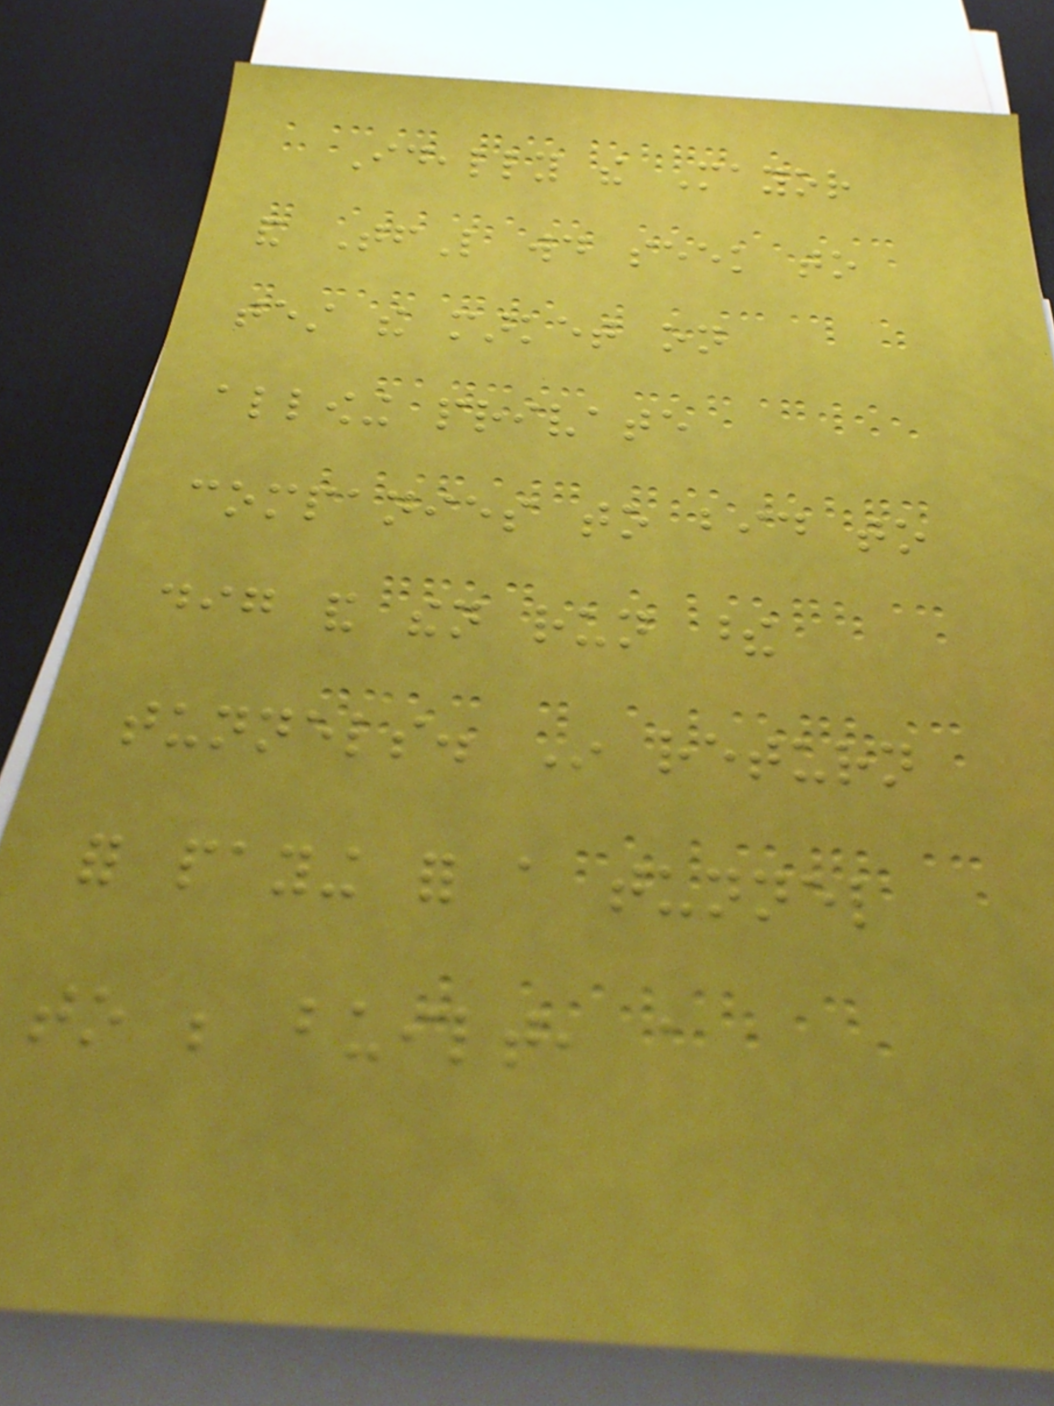Ideally the Mayor
and TfL would seek to
test the market on
allowing private
companies to bid to
dig and then run these
tunnels. In return
for paying for a tunnel
to be built, a
